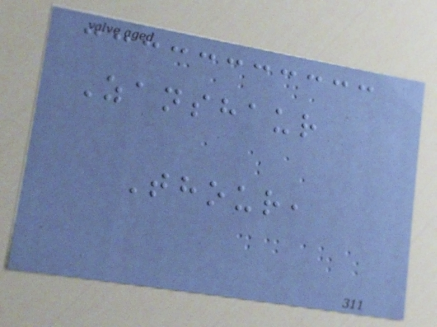Zanshaur
Thour,
